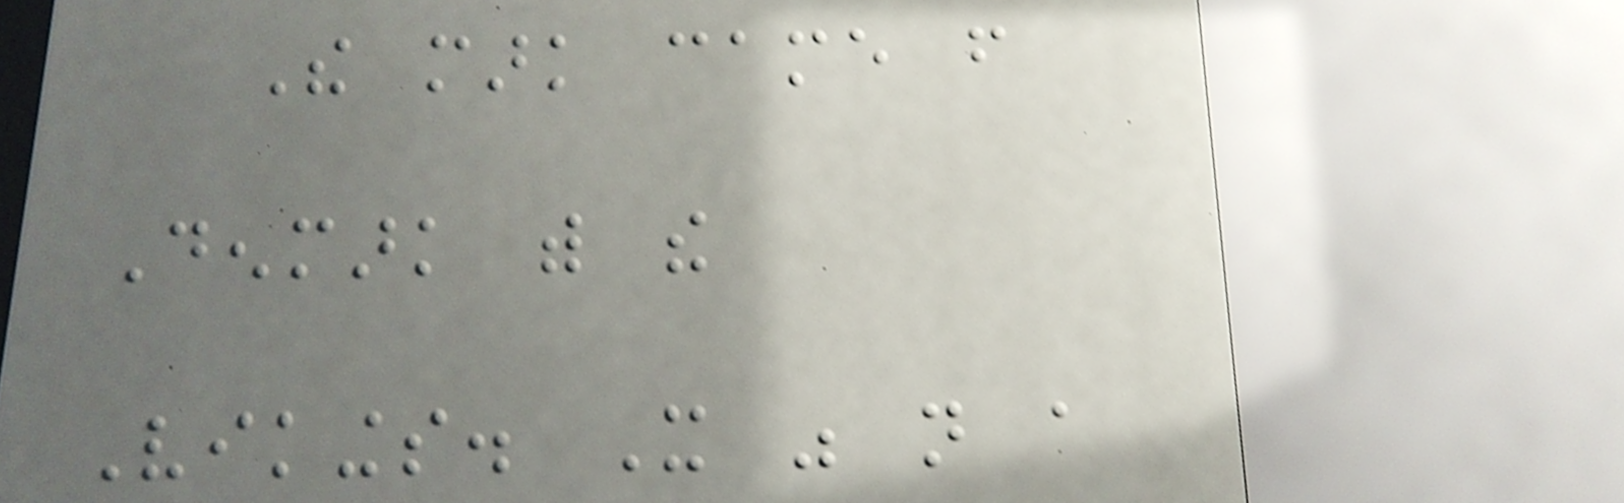The mark came from
Denmark with the
Vikings. It was not a
